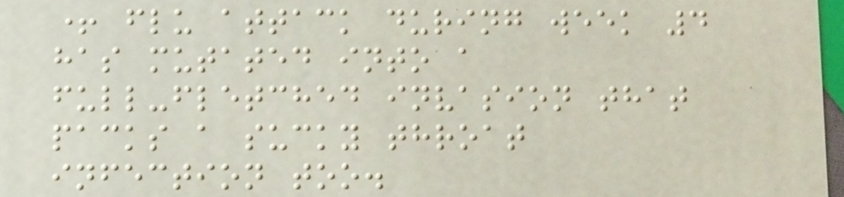+ flu attack during week 4
has mutated into a
full-fletched invasion that
packs a sucky throat
infection too.
